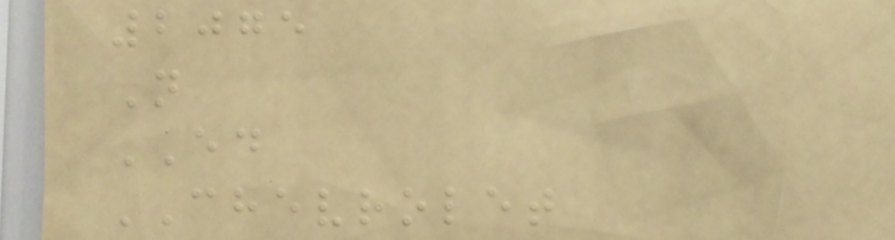2075
N
ED
CHEVROLET
